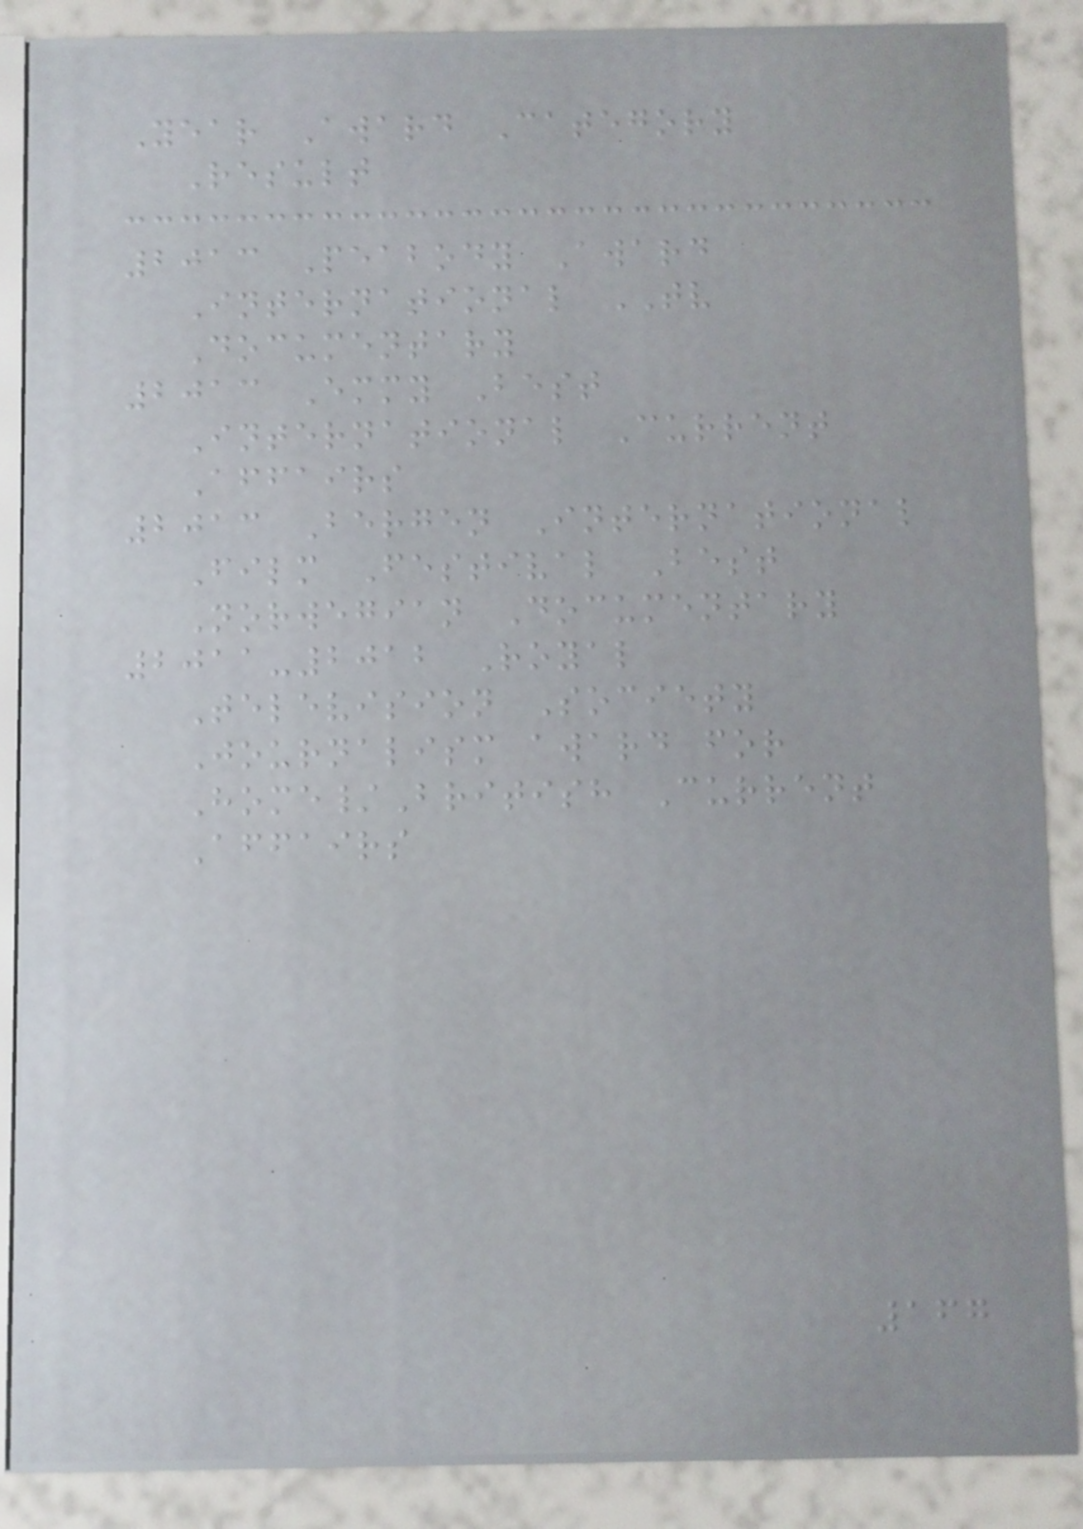Year Award Category
Result
2013 Peabody Award
International TV
Documentary
2013 Emmy Best
International Current
Affairs
2013 Bergen International
Film Festival Best
Norwegian Documentary
2011-2012 Royal
Television Society
Journalism award for
Home/British Current
Affairs
167
